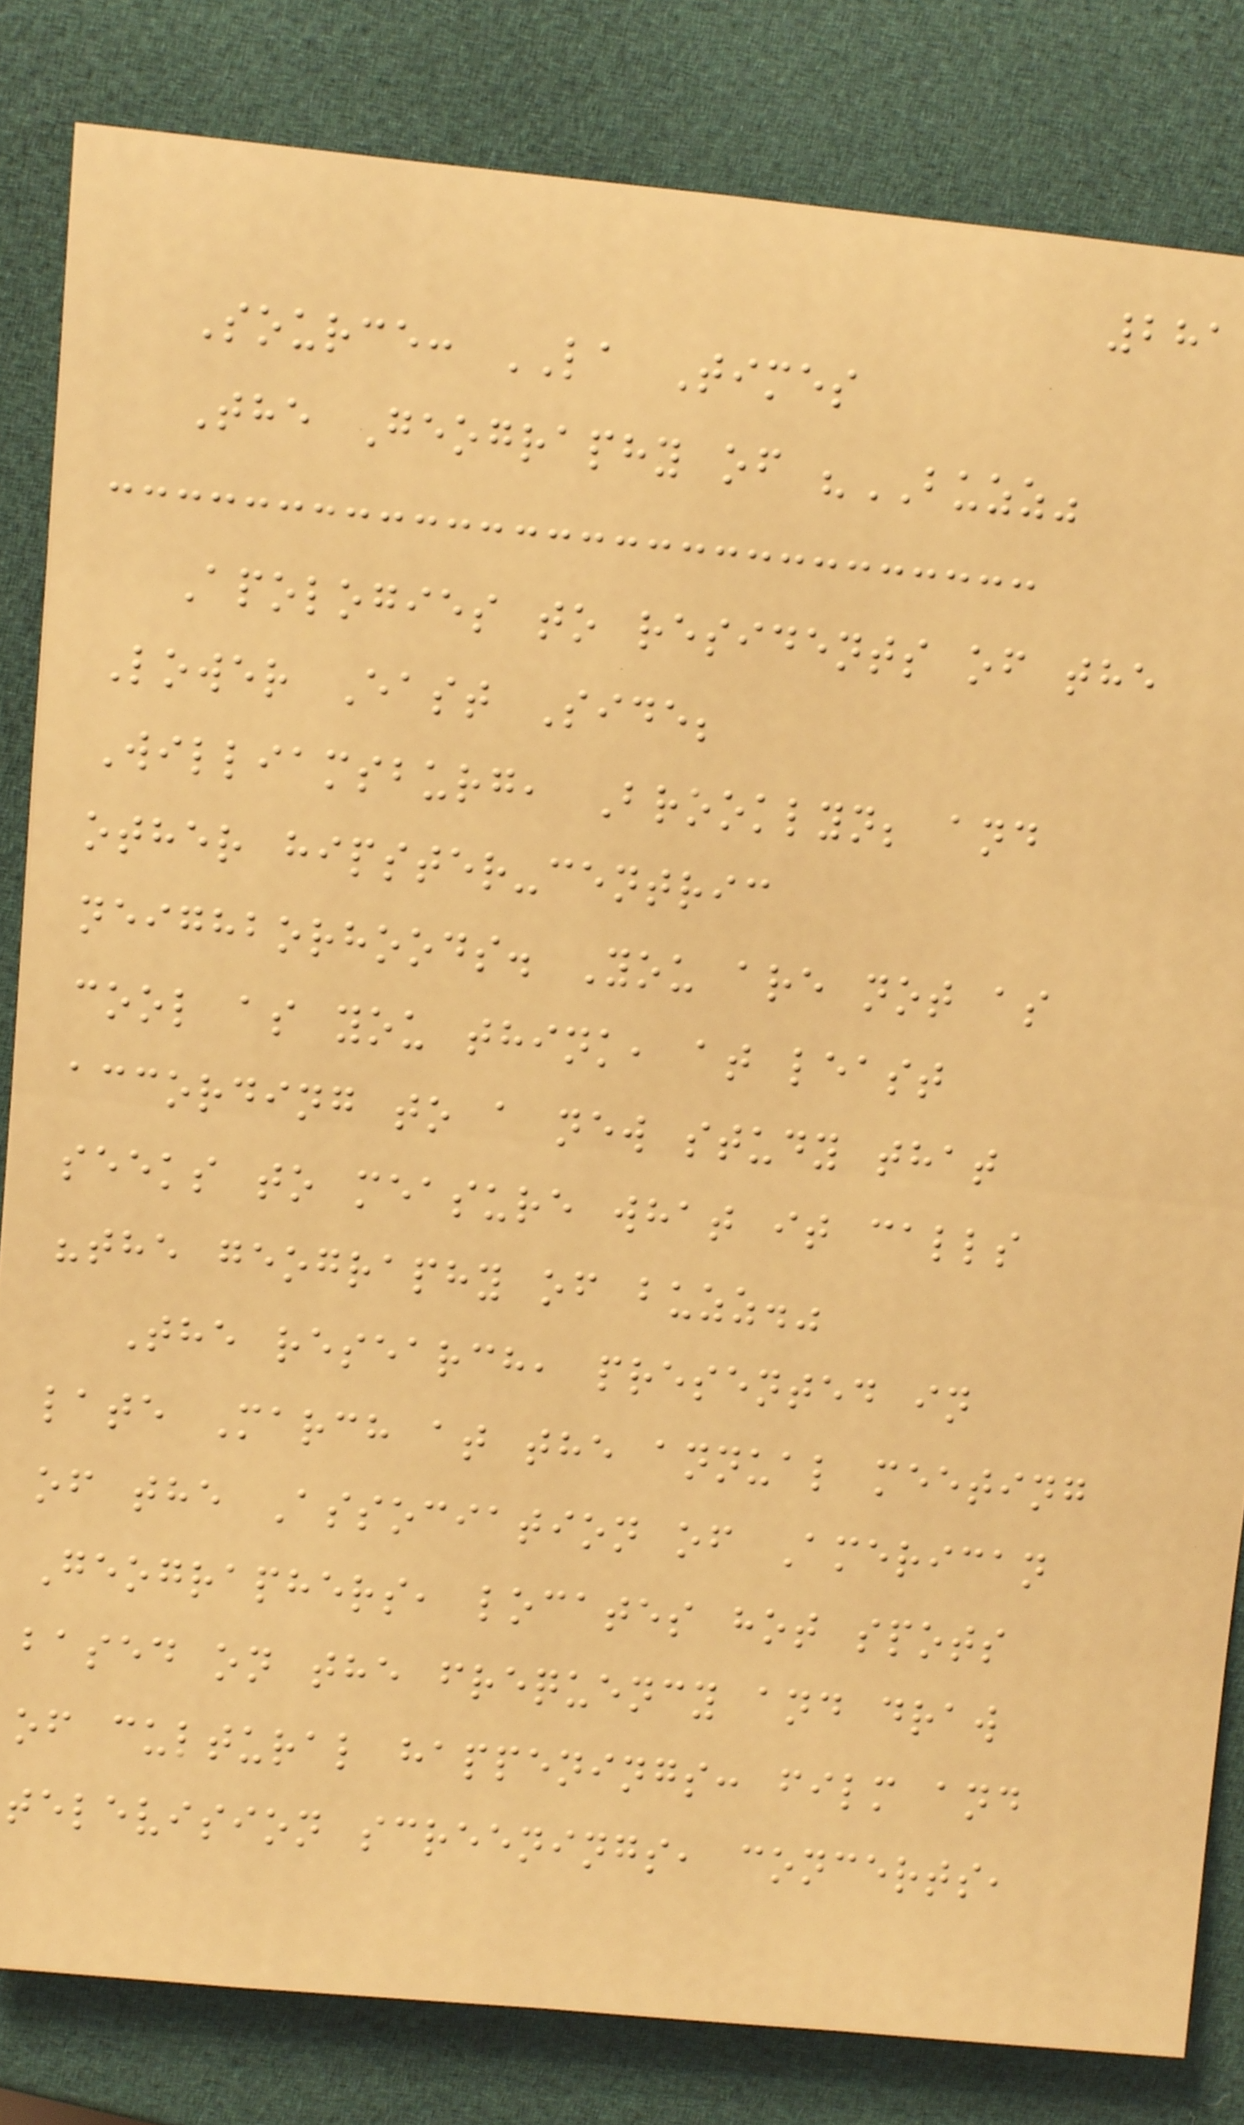281
Source: LA Times
The Geography of "BUZZ"
Apologies to residents of the
Lower East Side;
Williamsburg, Brooklyn; and
other hipster-centric
neighborhoods. You are not as
cool as you think, at least
according to a new study that
seeks to measure what it calls
"the geography of buzz."
The research, presented in
late March at the annual meeting
of the Association of American
Geographers, locates hot spots
based on the frequency and draw
of cultural happenings: film and
television screenings, concerts,
